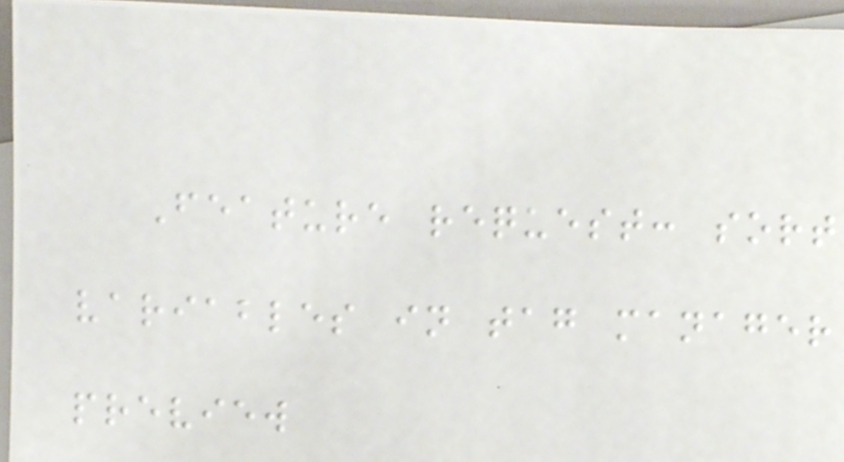Feature request: sort
variables in tag manager
preview
